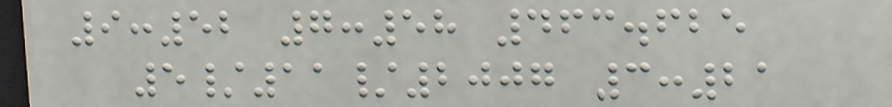9:52 7:58 463.625
5/11/2007 3:21
